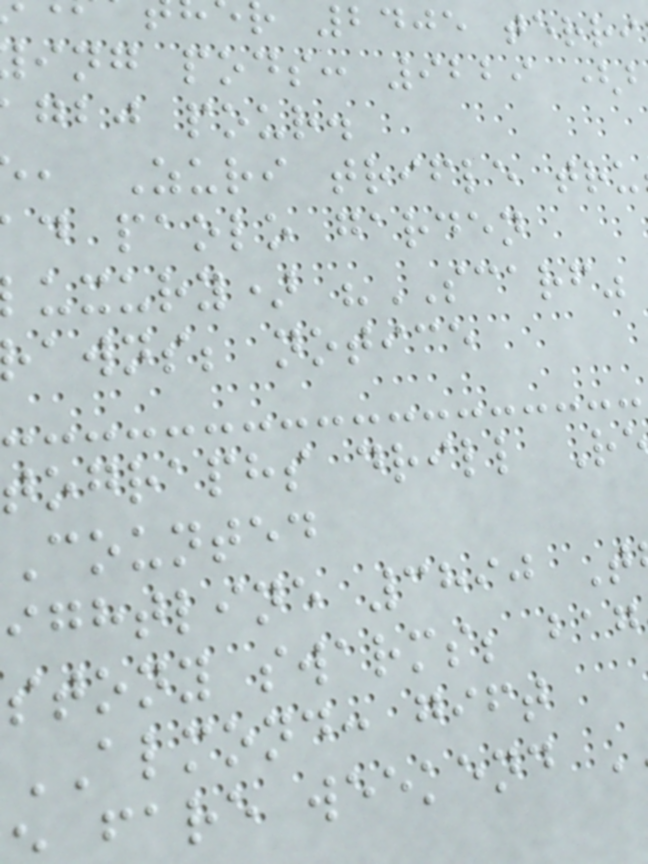2405 terri
ing pods: 9229 (
gbj pour.
, Zuri trifle tru
d paolo garden
uxury) "SCARF"
awns; notice
tographs drill R
counted
ightline 3890 T
stony swarms; bag
ALMOND: gift
fare weekend
